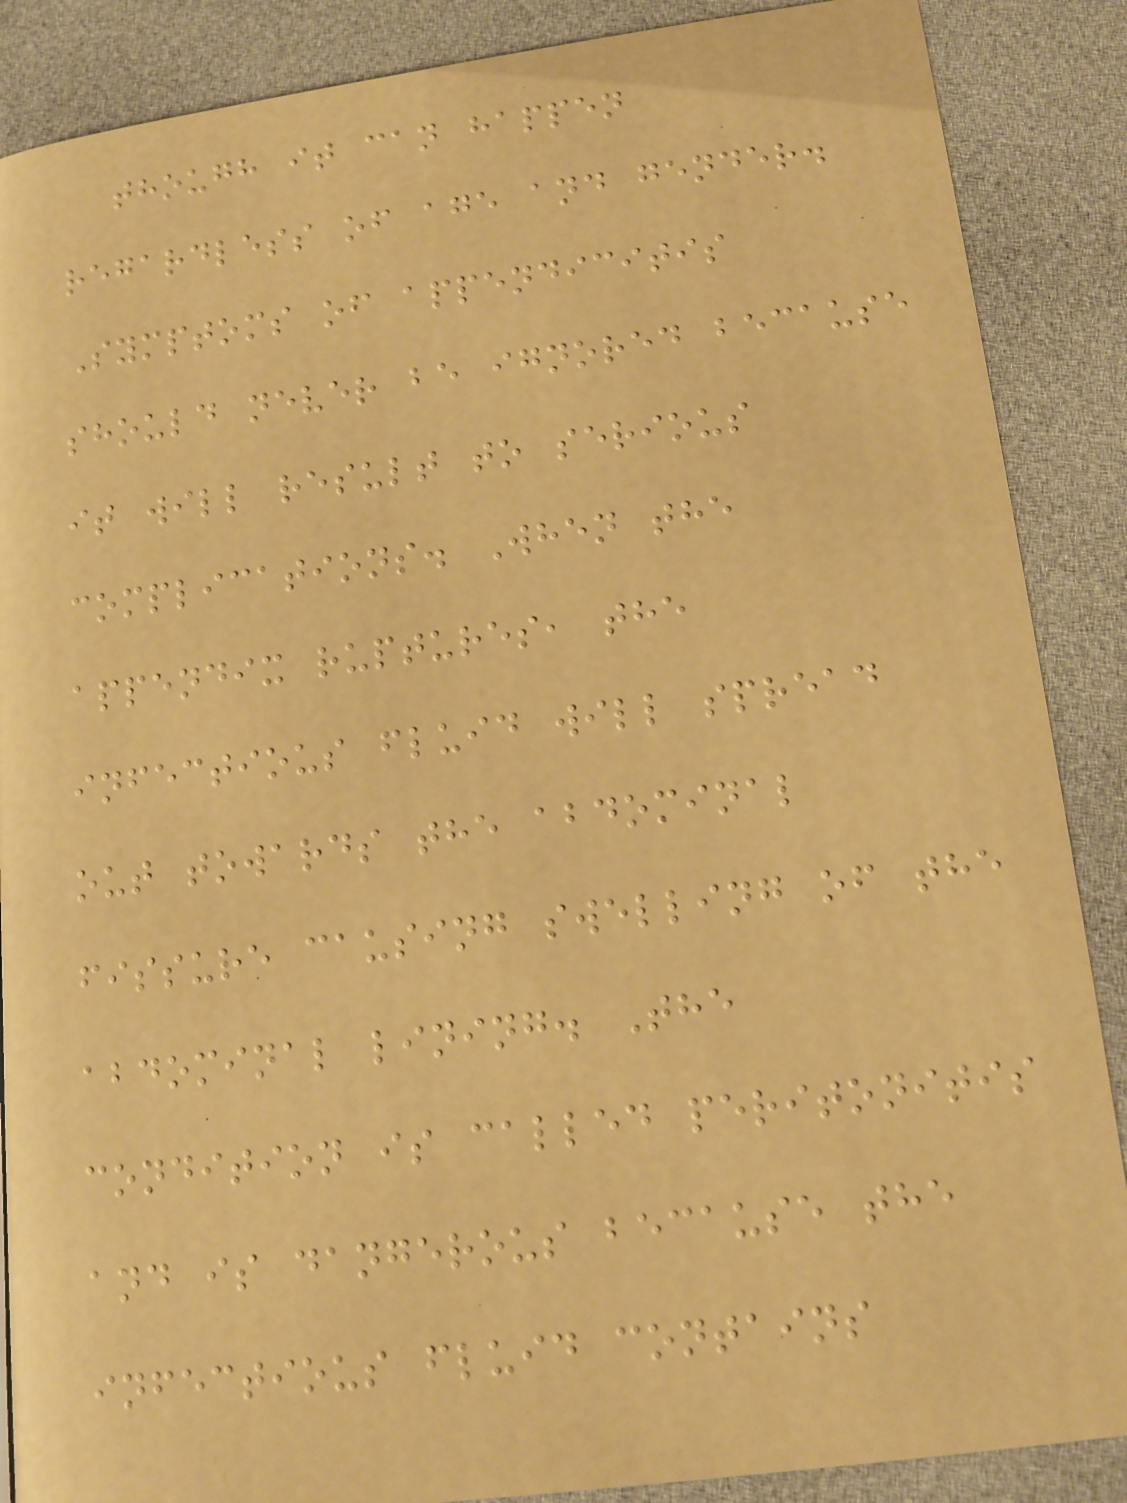though it can happen
regardless of age and gender.
Symptoms of appendicitis
should never be ignored because
it will result to serious
complications. When the
appendix ruptures, the
infectious fluid will spread
out towards the abdominal
fissure causing swelling of the
abdominal lining. The
condition is called peritonitis
and is dangerous because the
infectious fluid contains
